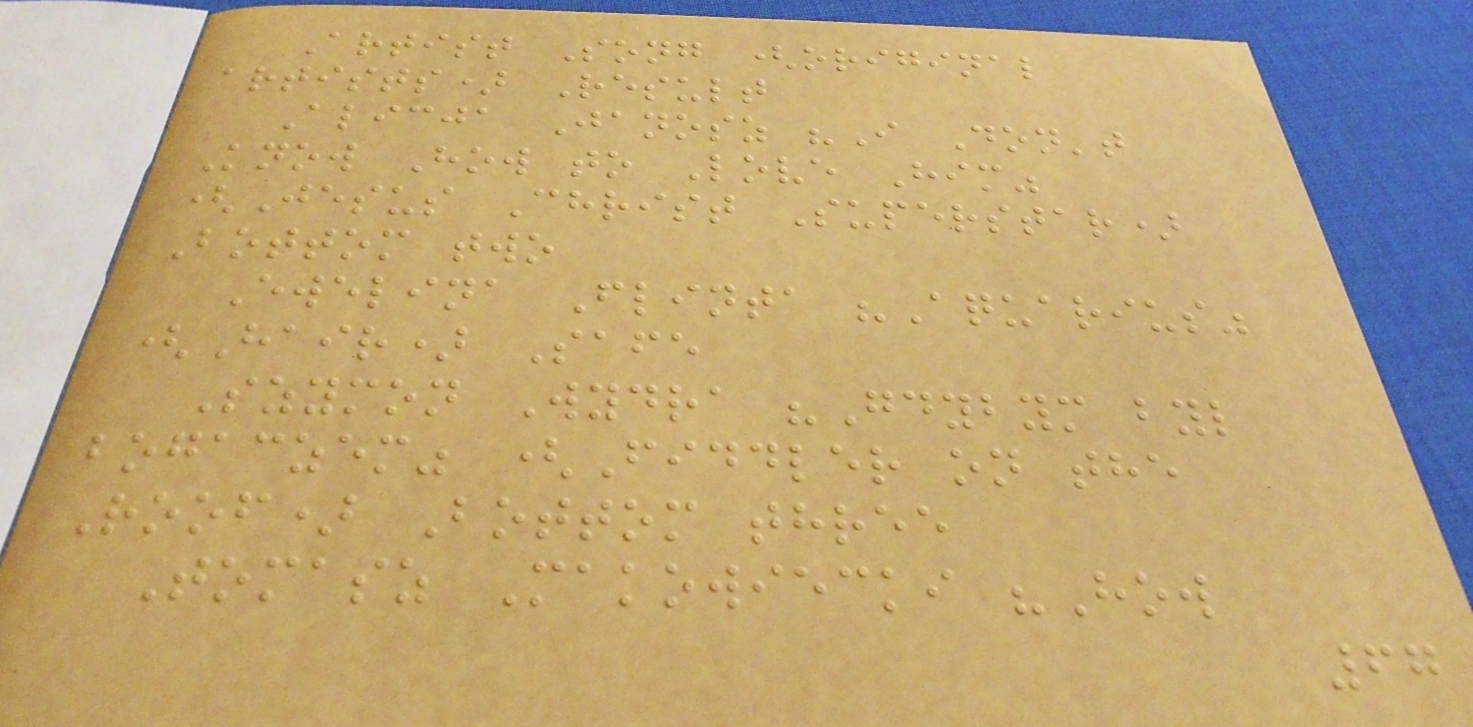Artist Song (original
artists) Result
Alicja Janosz "I Don't
Know How to Love Him"
(Jesus Christ Superstar)
Bottom two
Ewelina Flinta "Aquarius"
(Hair) Safe
Szymon Wydra "Gdybym byl
bogaczem" (Fiddler on the
Roof) Bottom three
Tomasz Makowiecki "How
67
